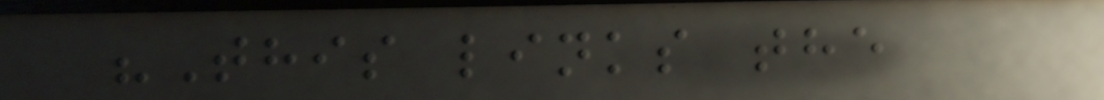"This links the
